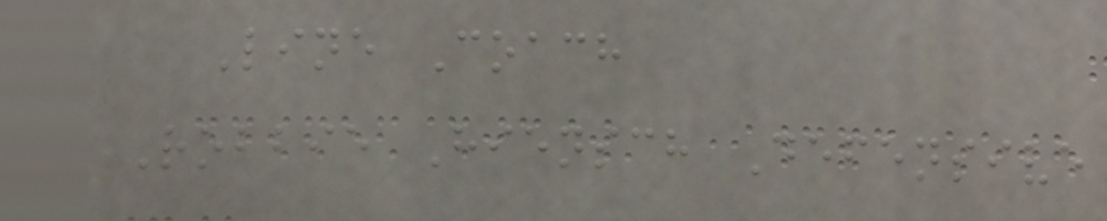Line Coach
Robbie Hiensch Defensive
